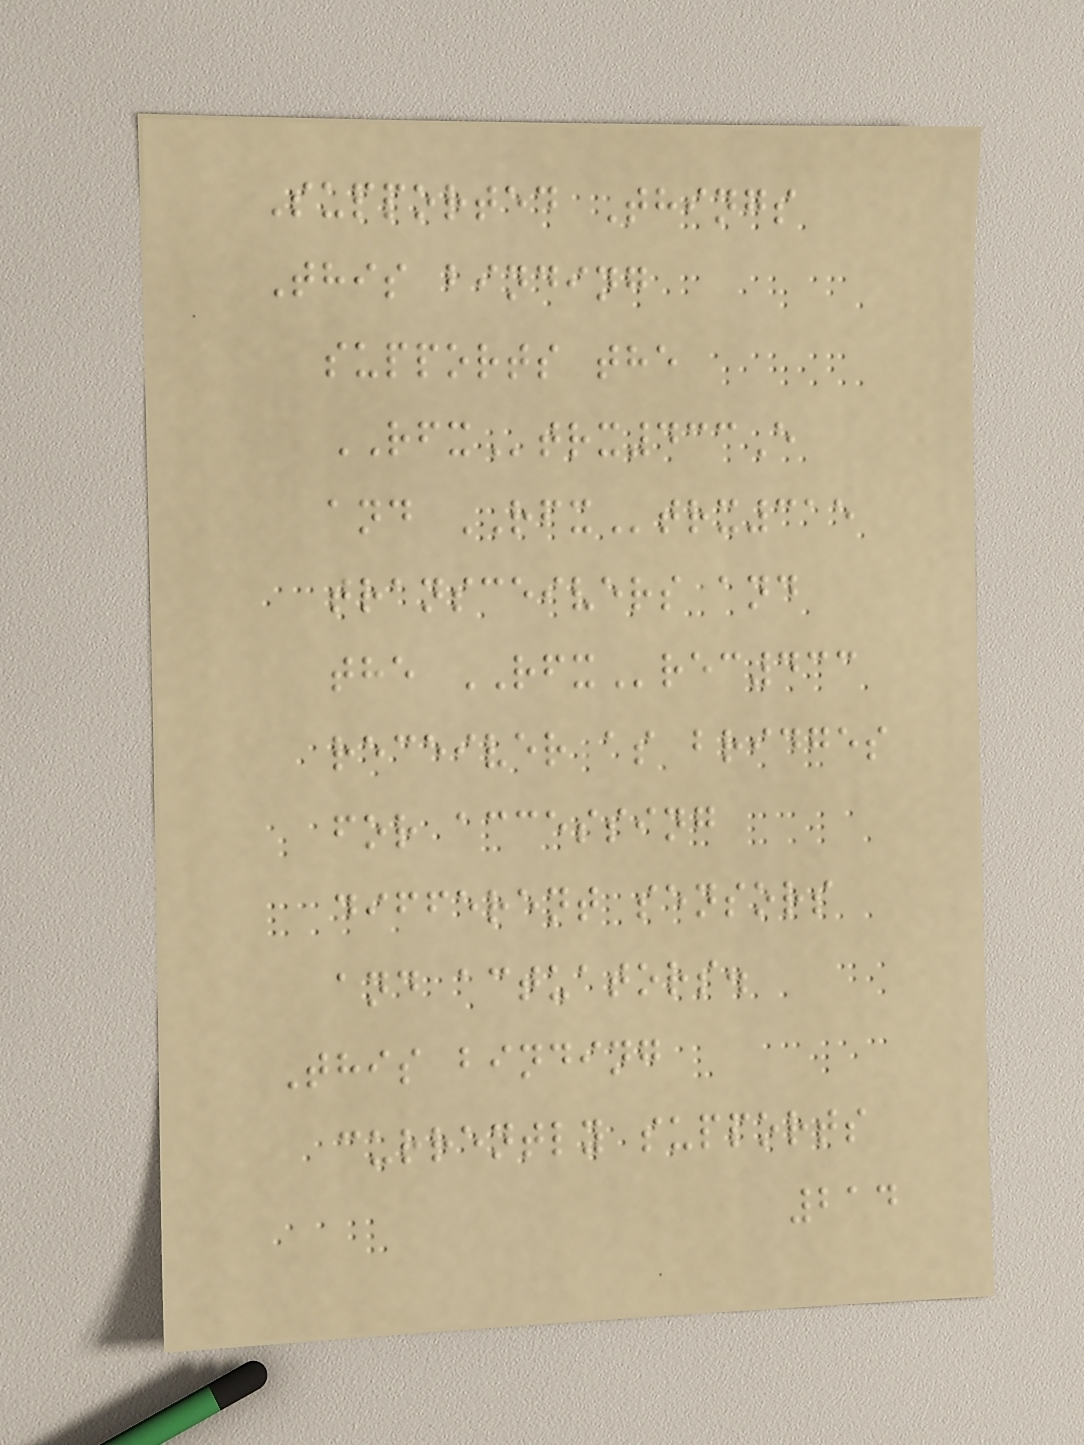Supported Things
This binding
supports the
RFXtrx433E
and RFXtrx315
transceivers and
the RFXrec433
receiver as bridges
for accessing
different sensors
and actuators.
This binding
currently supports
214
